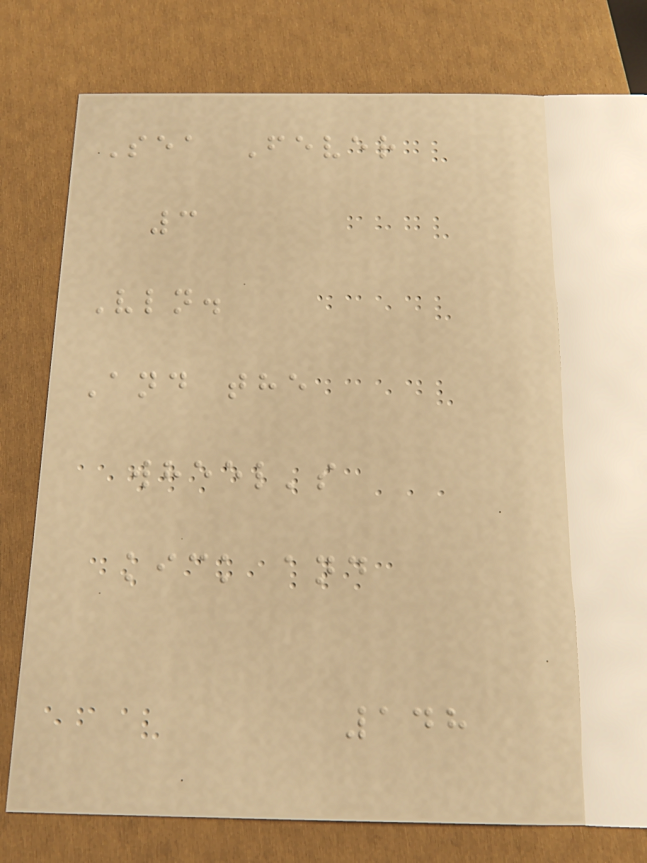Sea Fever
3
Vln.
And the
wheel's
kick and
148
